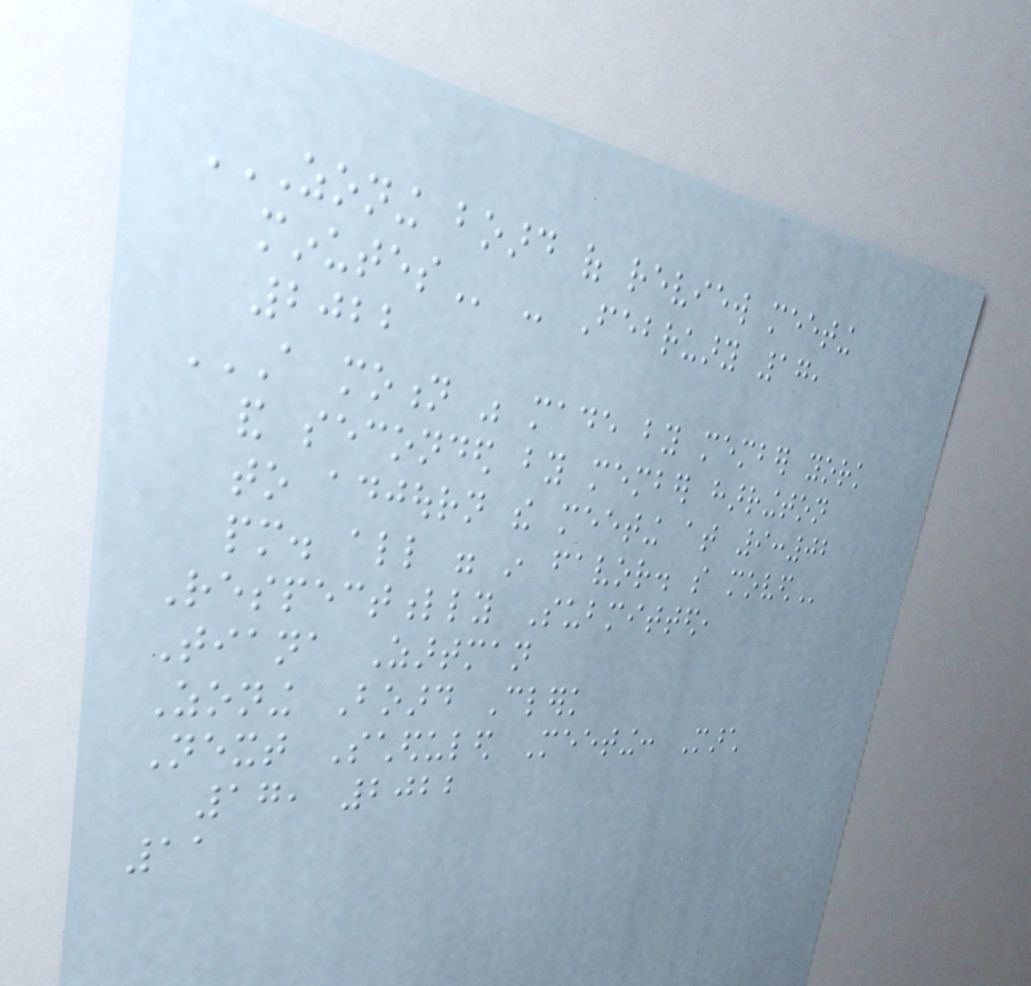ZONING BOARD OF REVIEW MEETING
MINUTES - February 17,
2022
A MOTION WAS MADE BY MEMBER YORK
AND SECONDED BY MEMBER HARRINGTON
TO ADJOURN THE MEETING AT 9:02
PM. ALL WERE IN FAVOR. SO MOVED
Respectfully Submitted,
Tiana Zartman
Zoning Board Clerk
Next Scheduled Meeting: March
17, 2022
11
